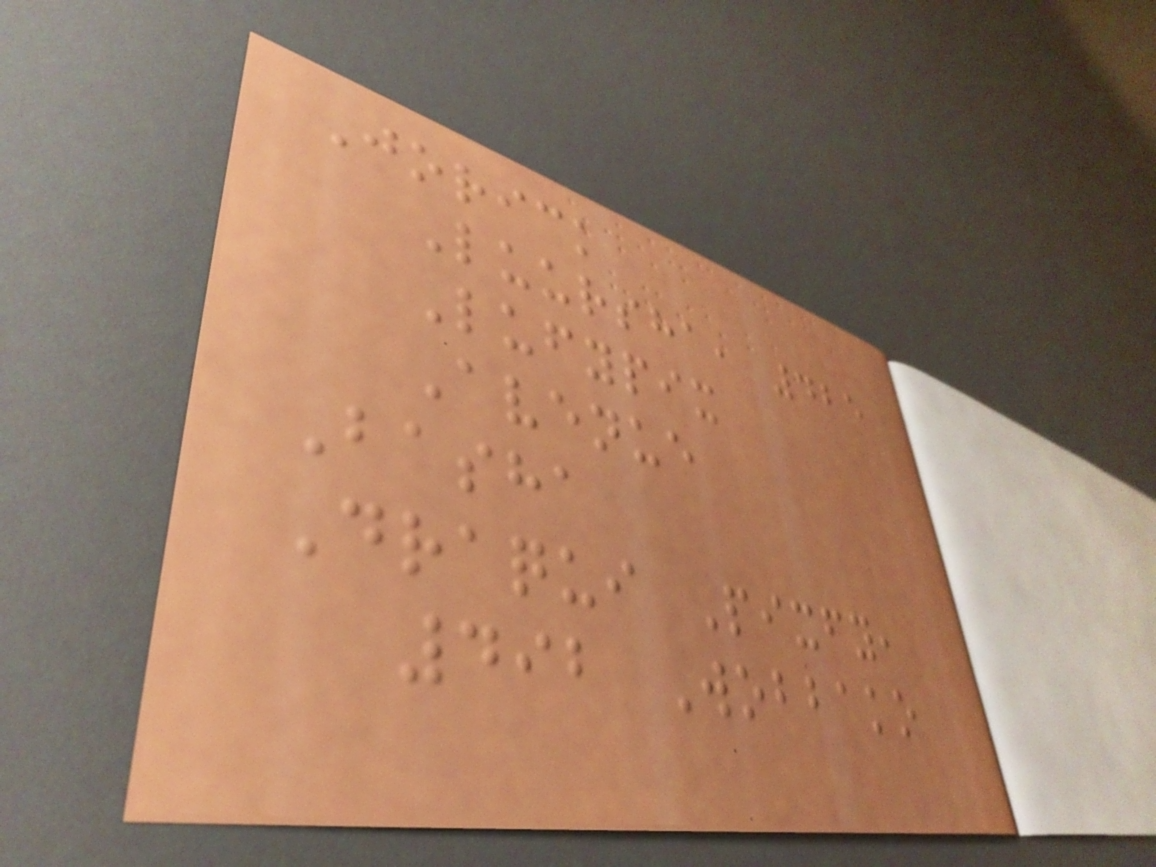Jorick
Luursha, 425
Lufypix
Avenue
Basha
Draqui Pixfy,
492 Wobbako
